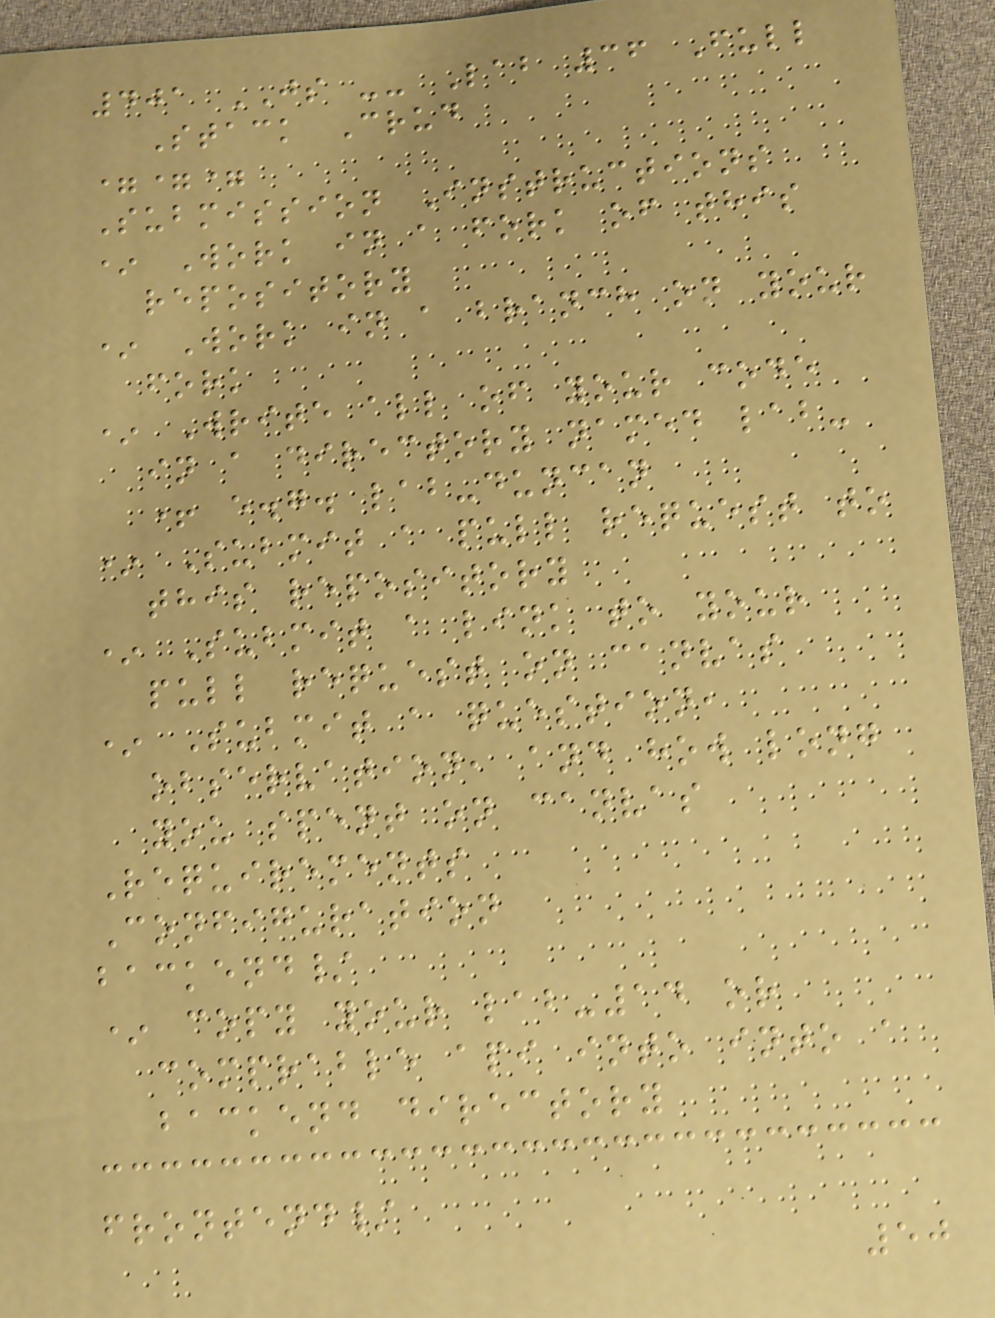401 JS -- Lab 36 Full
Stack Crud
===
Submission Instructions
* Work in a fork of this
repository
* Work in a branch on your
fork
* Write all of your code
in a directory named lab-
+ e.g. lab-duncan
* Submit a pull request to
this repository
* Submit a link to your
pull request on canvas
* Submit a question,
observation, and how long
you spent on canvas
Requirements
Configuration
backend/
* copy your lab-14 or
comprable api into into a
backend directory
frontend/
50
